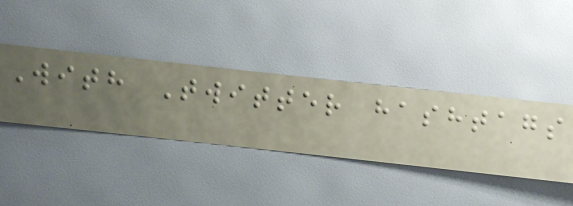With Twitter hashtags
